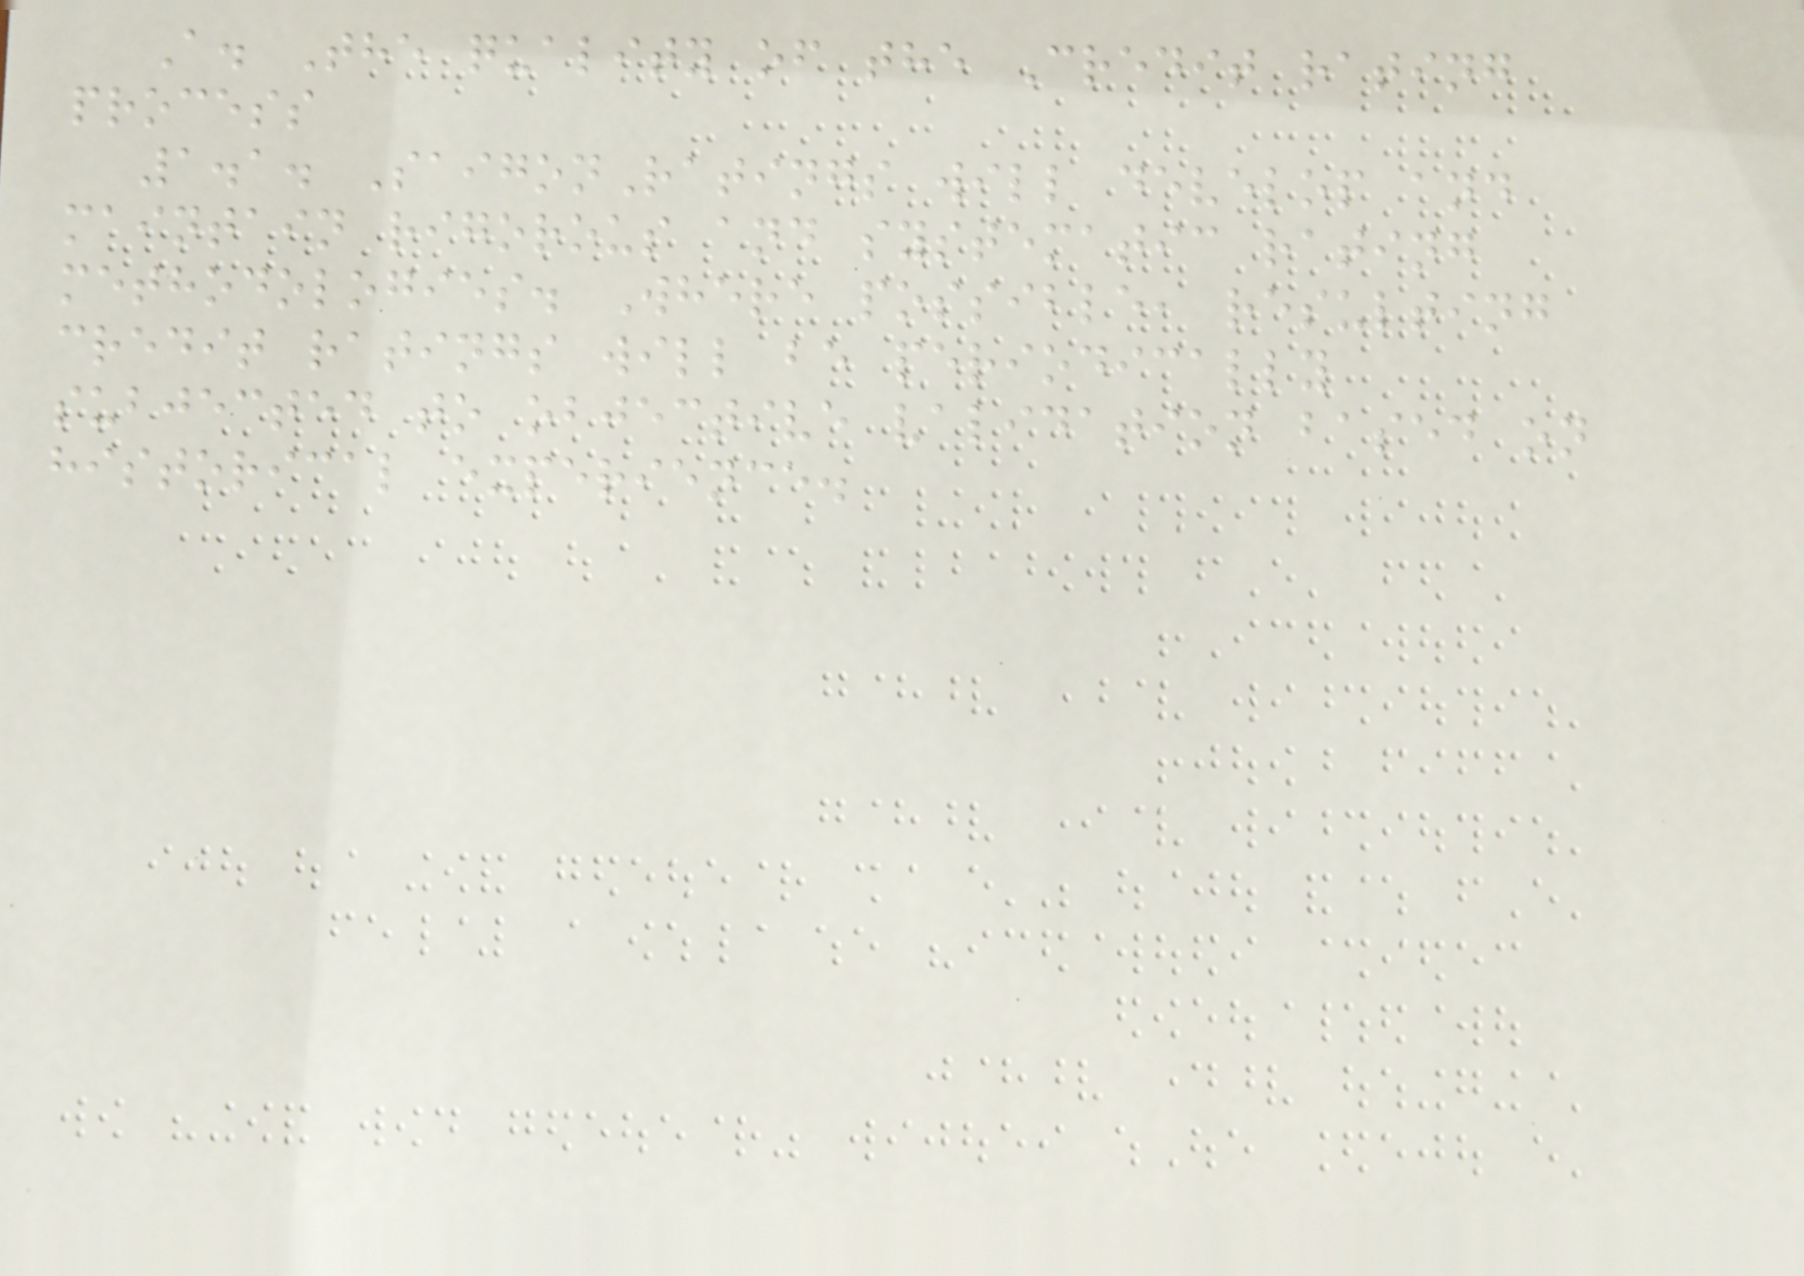A. The quality of the Credit rating
process
1.1. SaigonRatings will develop and
maintain rigorous and systematic rating
methodologies. Where possible, resulting
credit ratings will be periodically
subjected to objective validation based on
historical experience.
